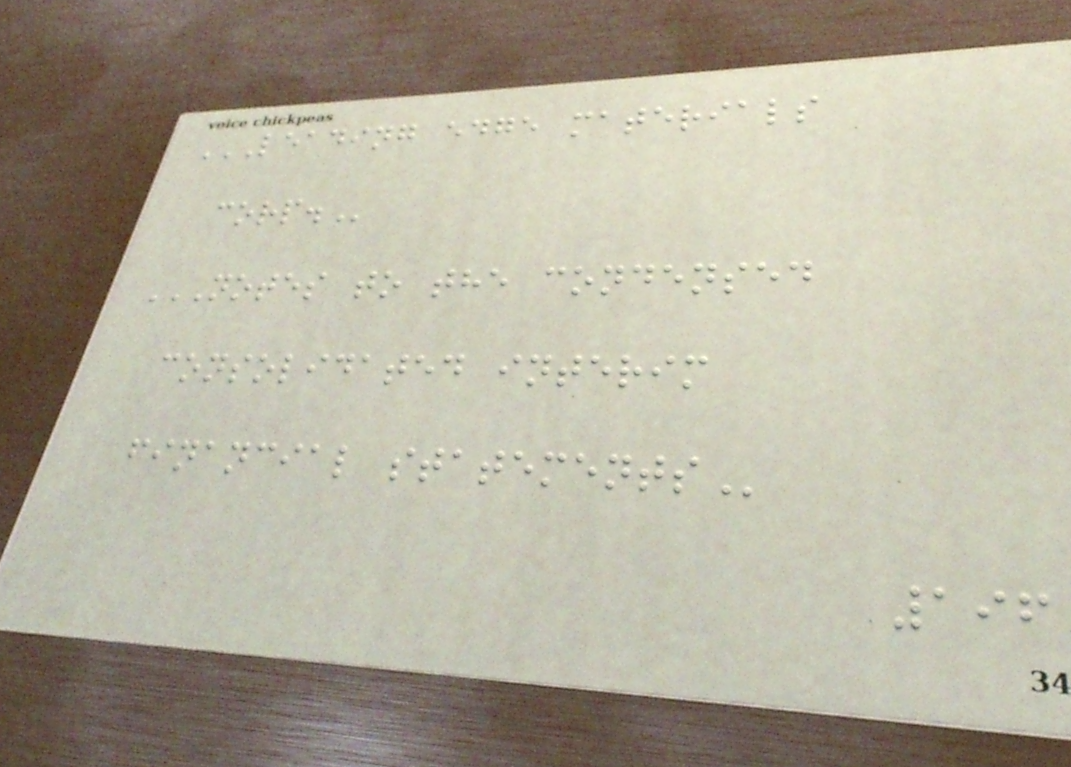LEADING EDGE MATERIALS
CORP.
NOTES TO THE CONDENSED
CONSOLIDATED INTERIM
FINANCIAL STATEMENTS
196
